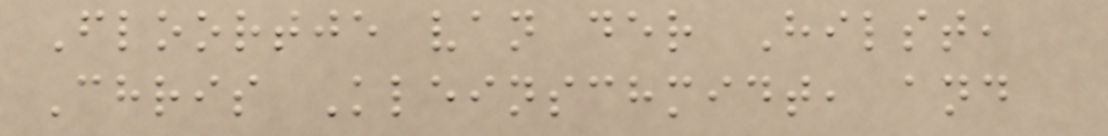Floortje van der Hilst,
Chris Kleinschmidt, and
